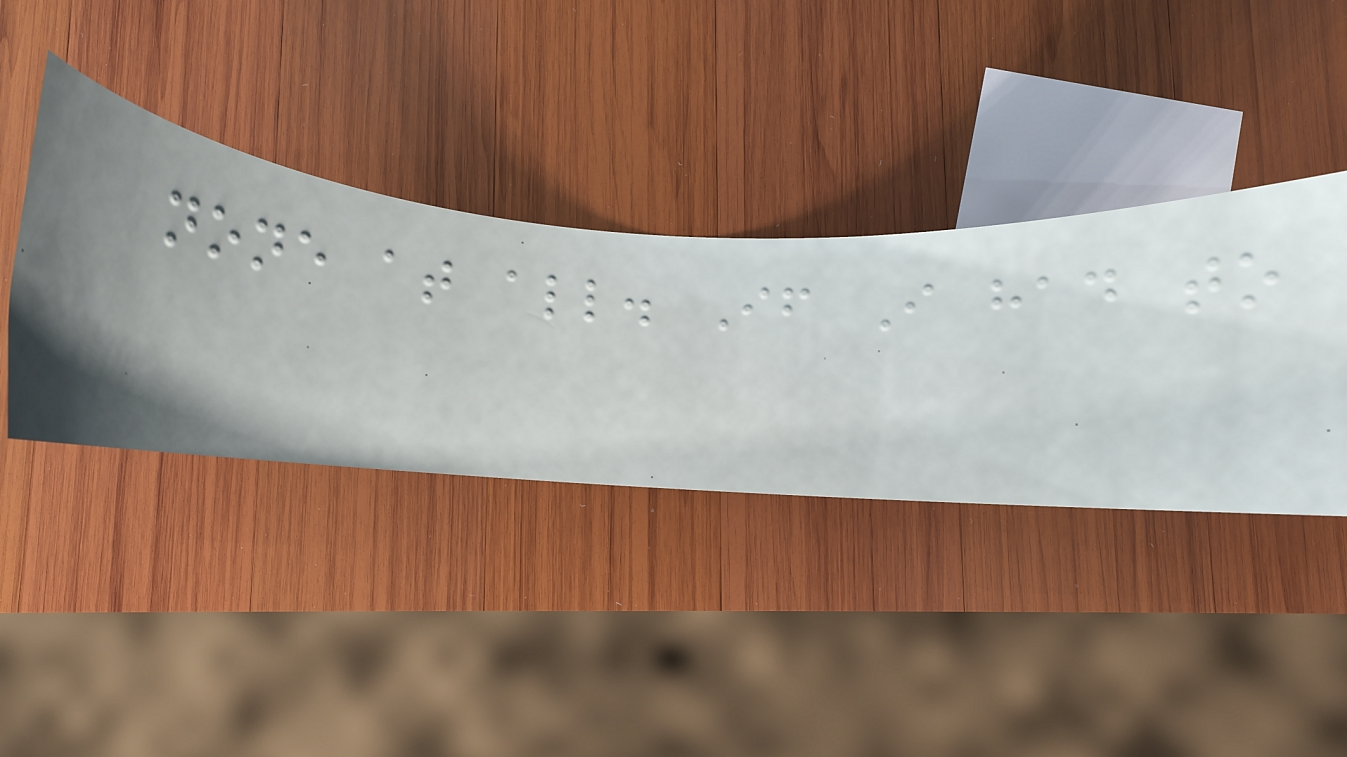none at all. If I had to
